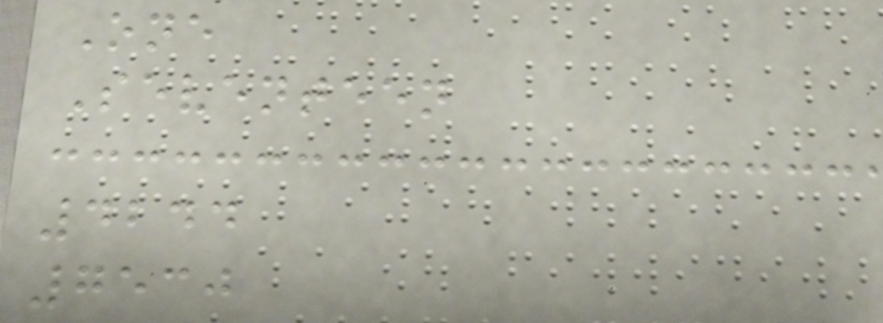One
Seventeen
4244
7530
